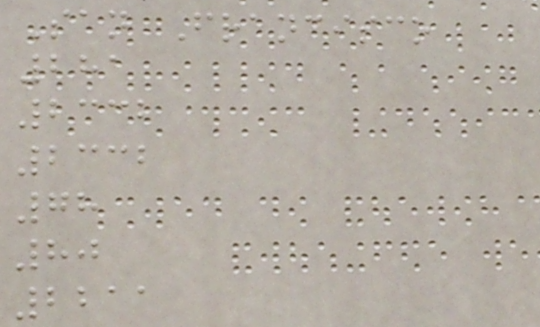San Francisco
281
2332
2332
78
80
2211
